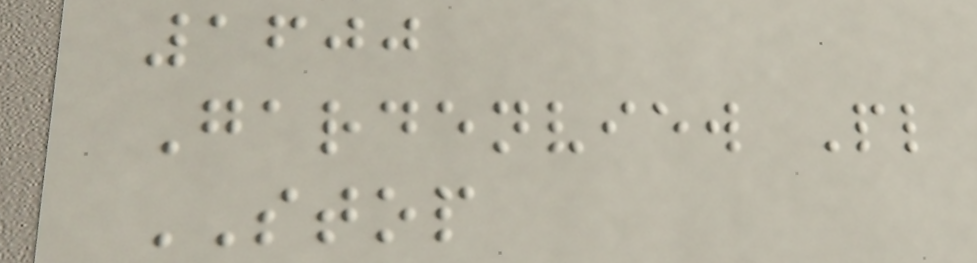1600
Gardenview Pl
STOP
